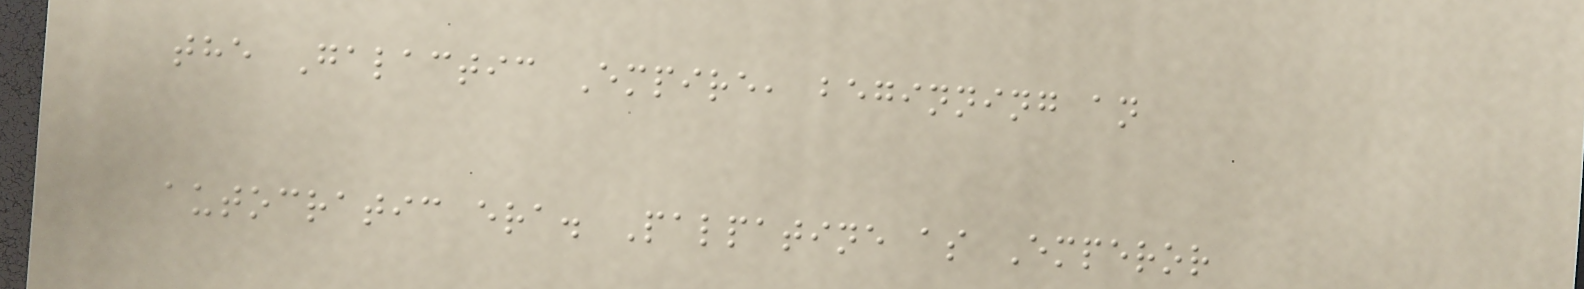the Galactic Empire, beginning an
autocratic era. Palpatine as Emperor
